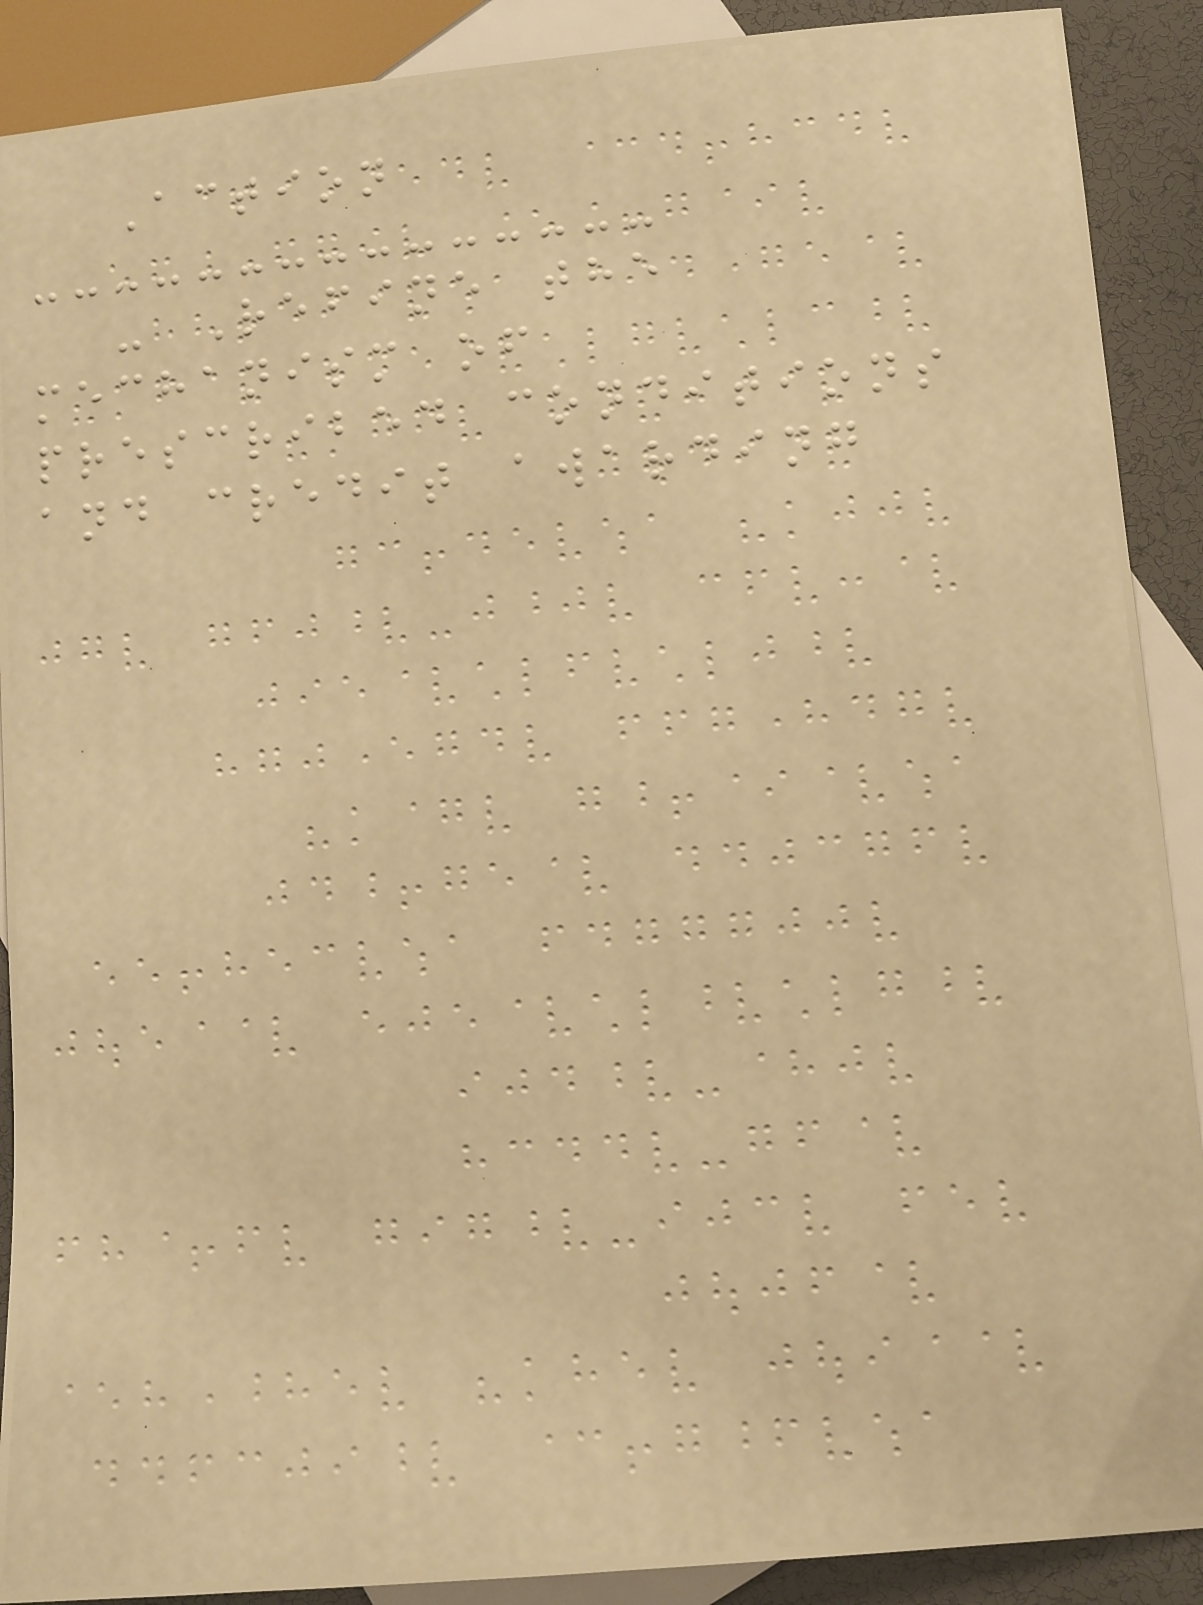Action
- Refine the
mechanism of
prescribed conditions
and credit awarding
